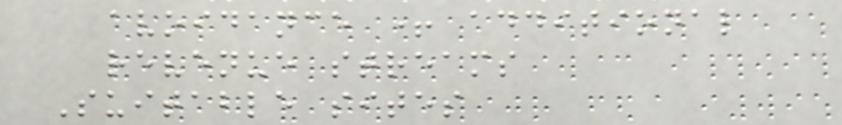avoidance + additional
revenue streams
Suitable sites
